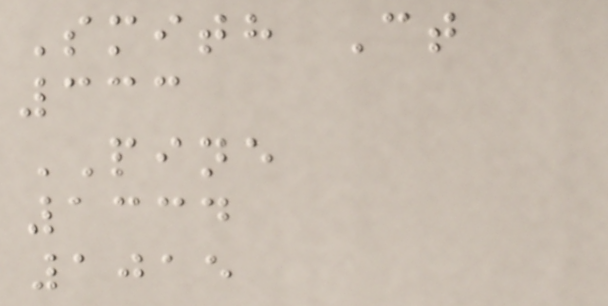Smith Ct
333
PINE
1334
1015
